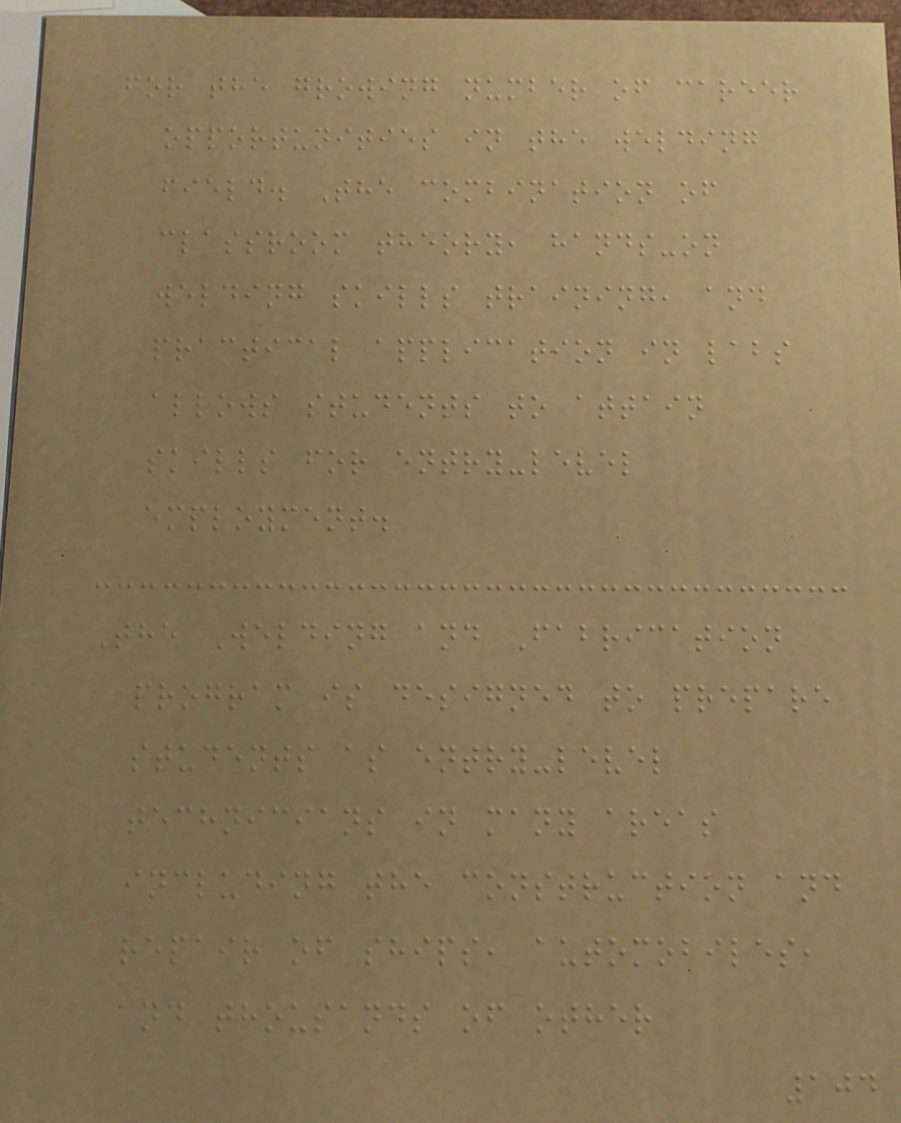for the growing number of career
opportunities in the welding
field. The combination of
classroom theory, hands-on
welding skills training, and
practical application in labs
allows students to attain
skills for entry-level
employment.
The Welding and Fabrication
program is designed to prepare
students as entry-level
technicians in many areas
including the construction and
repair of ships, automobiles,
and thousands of other
104
